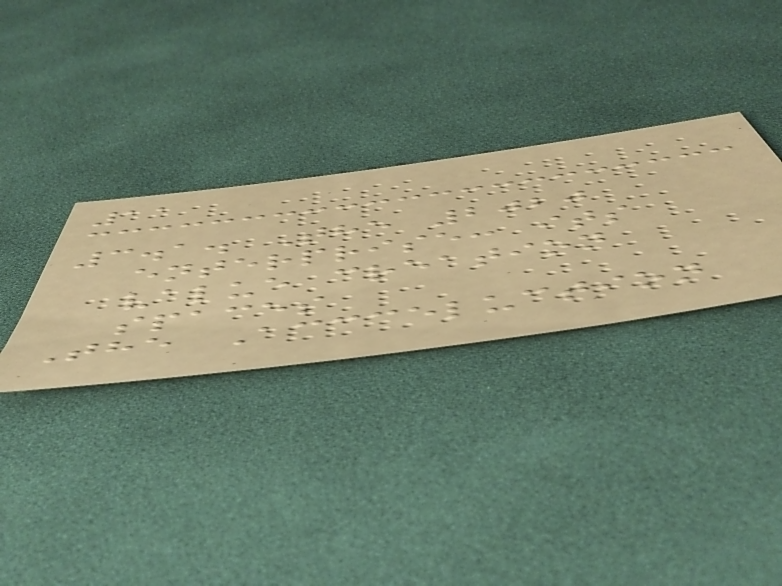11
3.1. The 2020
enterprise: its
value creation
spaces
The Accceluction
